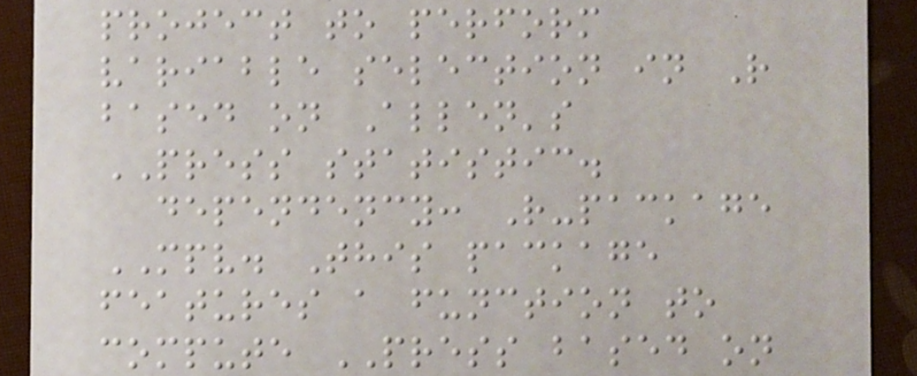project to perform
variable selection in R
based on Allen's
PRESS statistic.
dependency: R-package
MPV. This package
features a function to
compute PRESS based on
